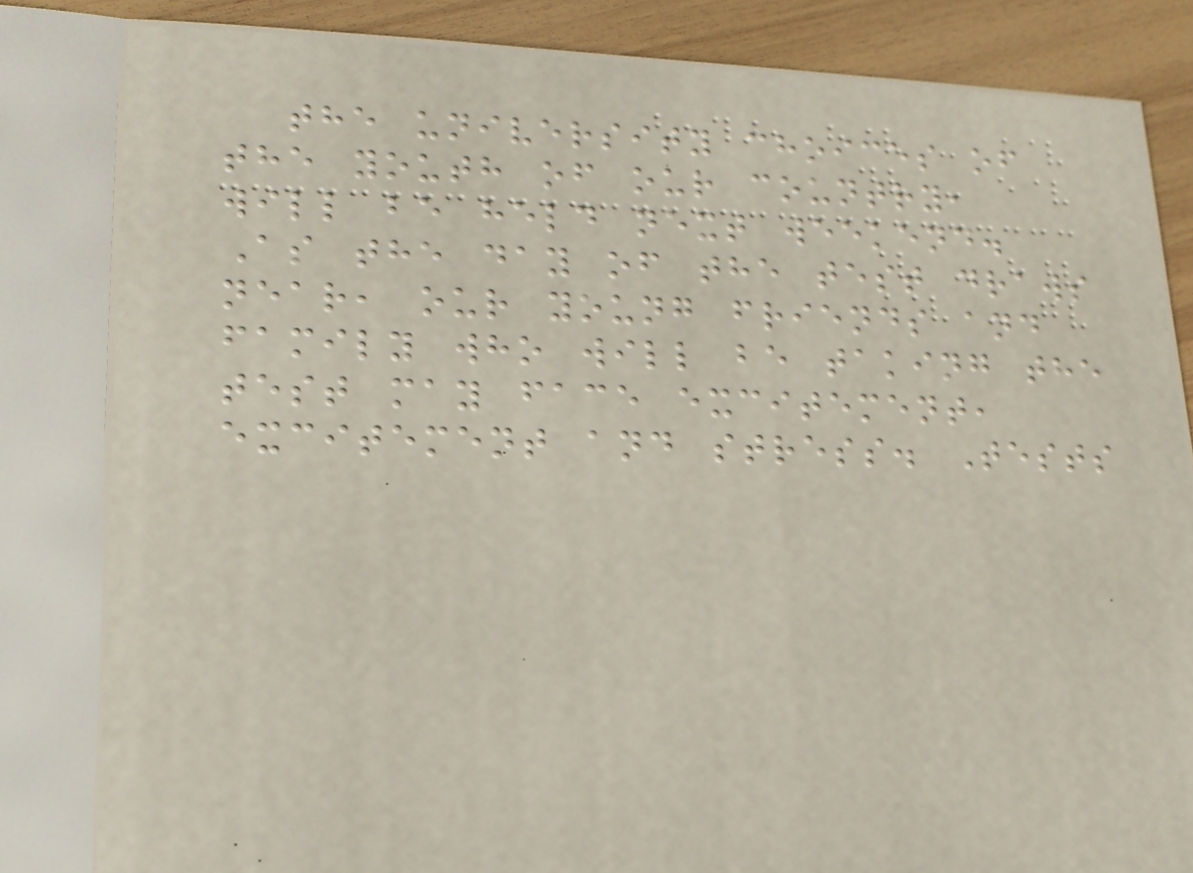the university choices of
the youth of our country,
will be held next weekend.
As the day of the test draws
near, our young friends and
family who will be taking the
test may face excitement,
excitement and stress. Tests
